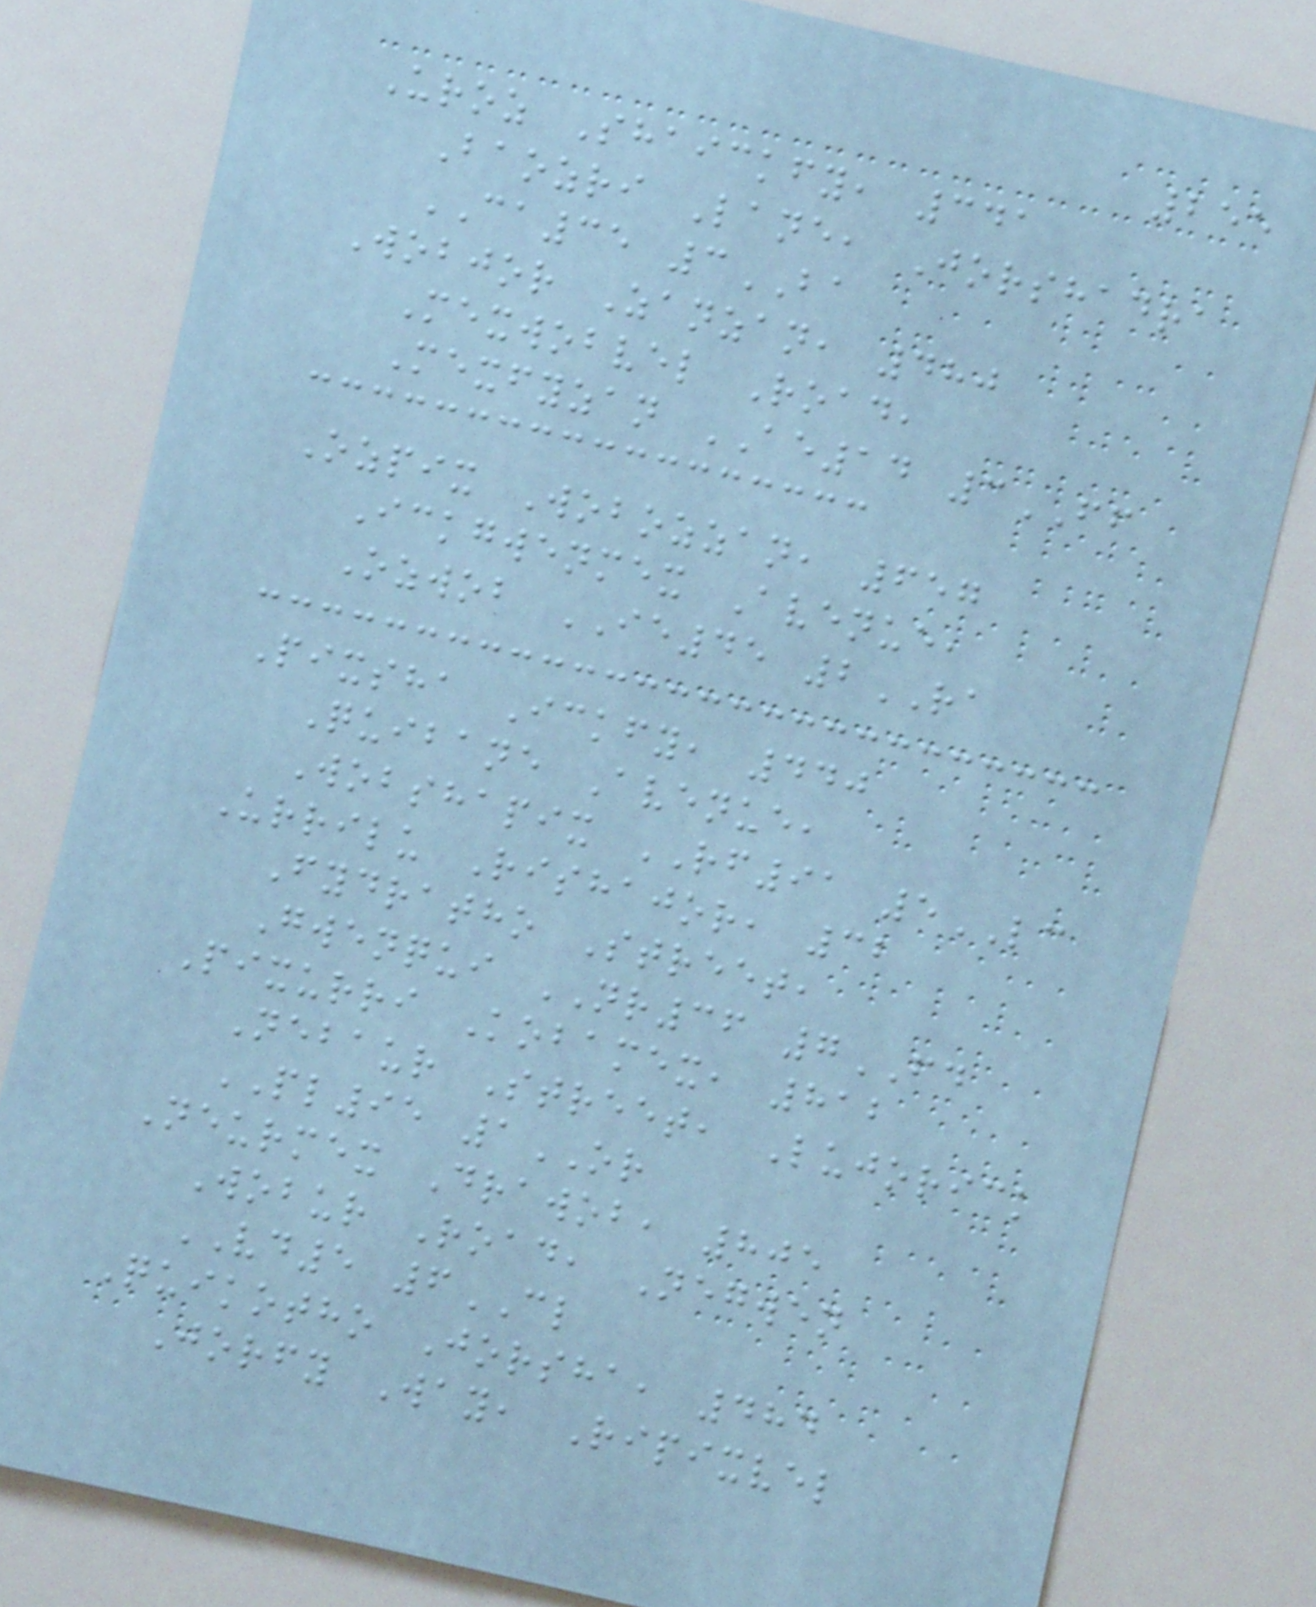255
Uroz Shaickfy, 341
Baozri Lane, Jorshadra
CA35 3BA
Wobjor Zanzan, 480
Mexwobvel Road,
Mexfyzan AE14 3FF
Ozpix Wobozzan, 657
Ickgwenmex Avenue,
Ozwob IE45 2RA
Pixsha Ickfy, 440
Quibane Avenue,
Wobshapix RF91 5LC
Urrilu Rishajor, 32
Fydratho Street,
Gwenqui NR36 7FD
Pixurri Kobamex, 812
Nebaur Street, Lujorick
PL95 1OR
Neurmex Drawob, 805
Wobur Road, Negwen
VD5 6CL
Quikotho Jorsha, 484
Jorfy Way, Ripixvel
